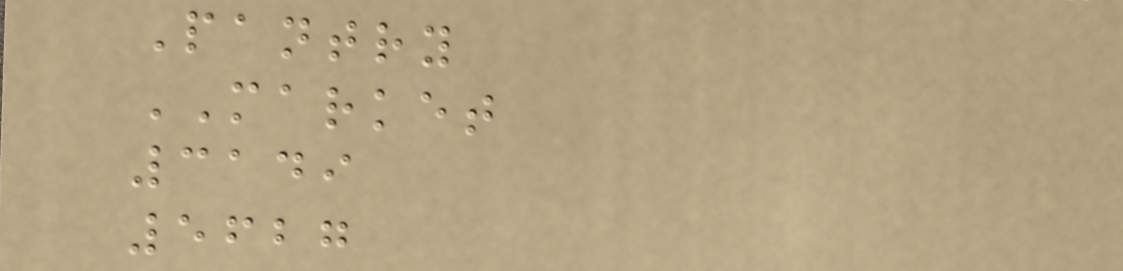Pantry
MARKET
3149
5627
